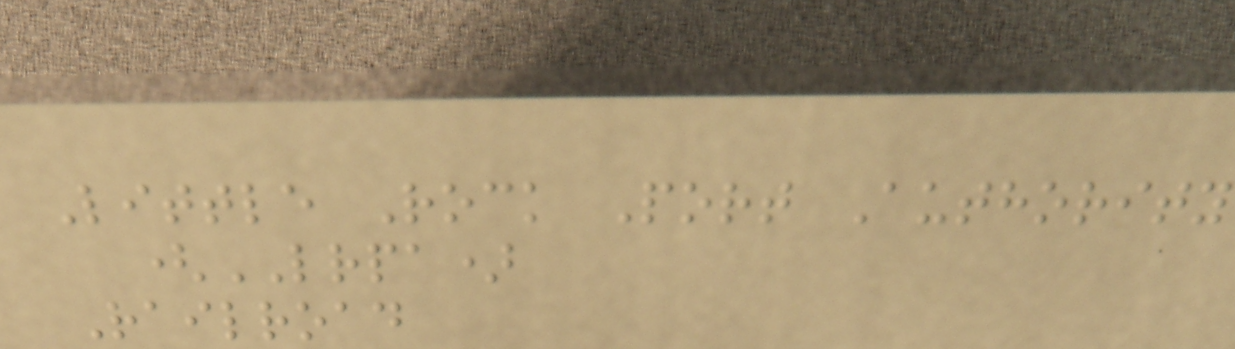Little Rock Port Authority
(LRPA)
Railroad
